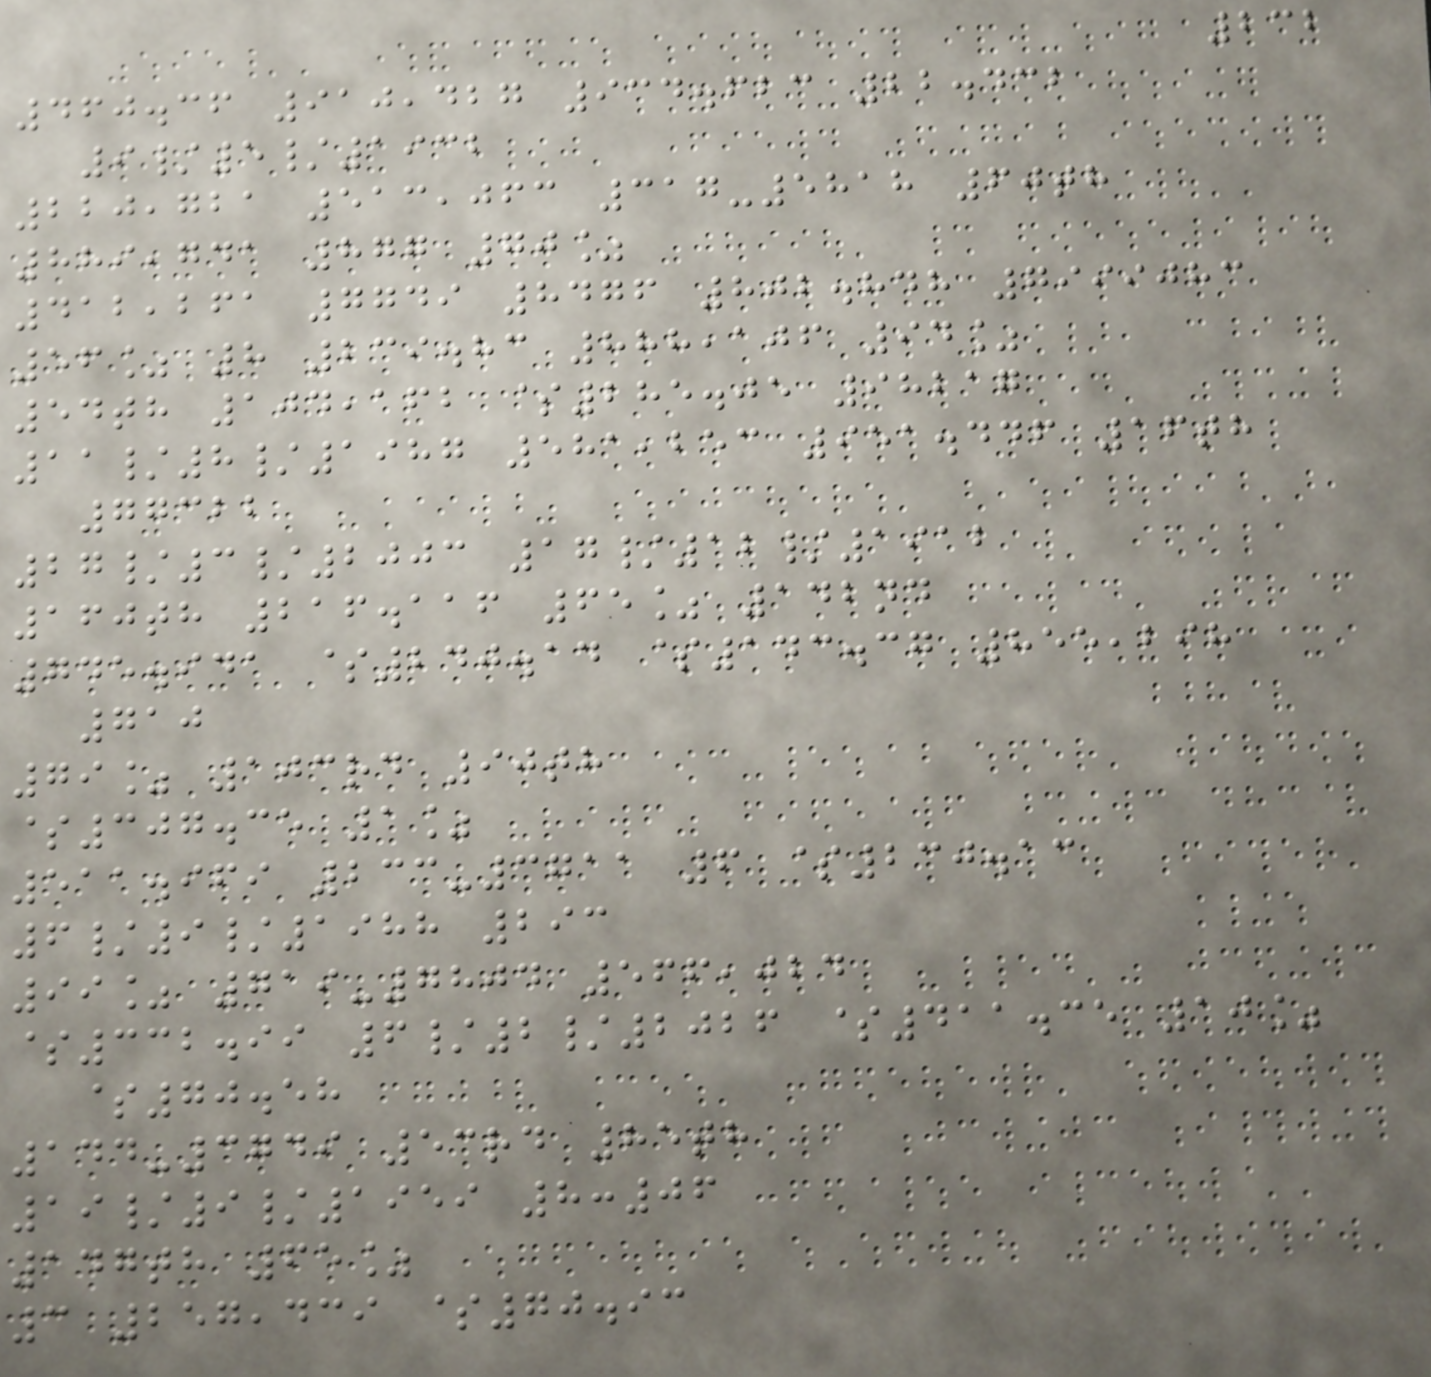232
460.36 910,427 934.623 22.432
9/5/1932
220,721 513,063 317-5818 60th
889,741 877 70%
412,261 7749 8476 802.848 7999083
56% 8 239.83 888,106 94%
54th 104,162 $285.05 98217
11/8/1987 581,253 951.446 16th
77322
27/3/2003 17/12/1912
160th 216.116 65% 142nd
745.941 $240.14 $143.37 855,298
710
79% 103rd 90th
$307.35 1%
511.969 233-3711 6 $230.13
6/9/1988 293
99% 719-7804 566,024
$332.99 6/2/2026 $411.35 10%
$70.58
144-3749 53rd 85th
19/9/1959 8:06
147th 65%
3 257,439 $70.93
